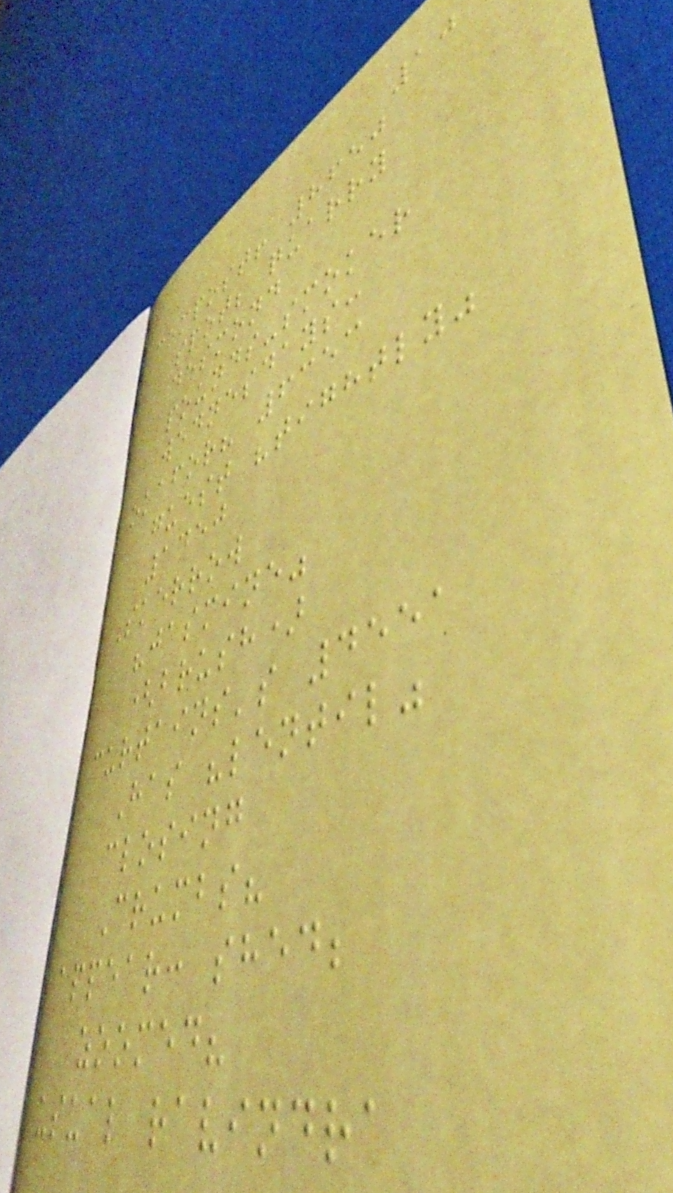10
compost! 8650
spot; quarry
desmond
pounds-smoker
wednesdays:
okafor? 6353
guest "tightly"
1450
Skerrow
"jasmine"
(brush)
curtains's 4551
Has "lentil"
closing
Crumbs?
appear: shed;
zoomed?
usual ravindra
